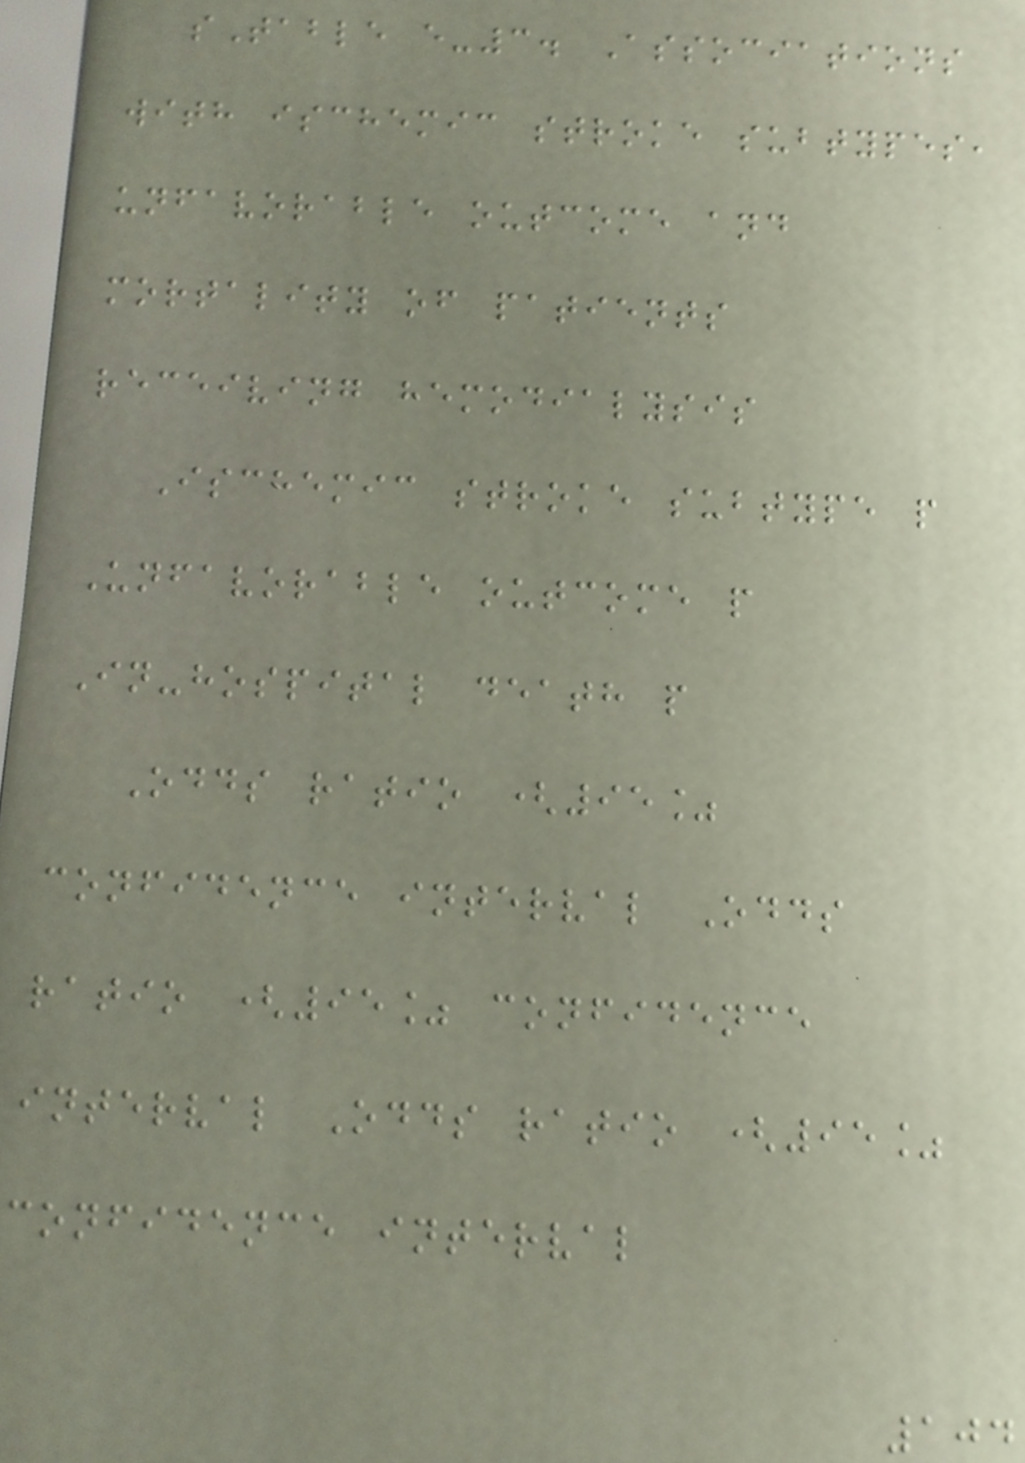sTable e-3. Associations
with ischemic stroke subtypes,
unfavorable outcome and
mortality of patients
receiving hemodialysis
Ischemic stroke subtype p
Unfavorable outcome p
In-hospital death p
Odds ratio (95%
confidence interval Odds
ratio (95% confidence
interval Odds ratio (95%
confidence interval
104
